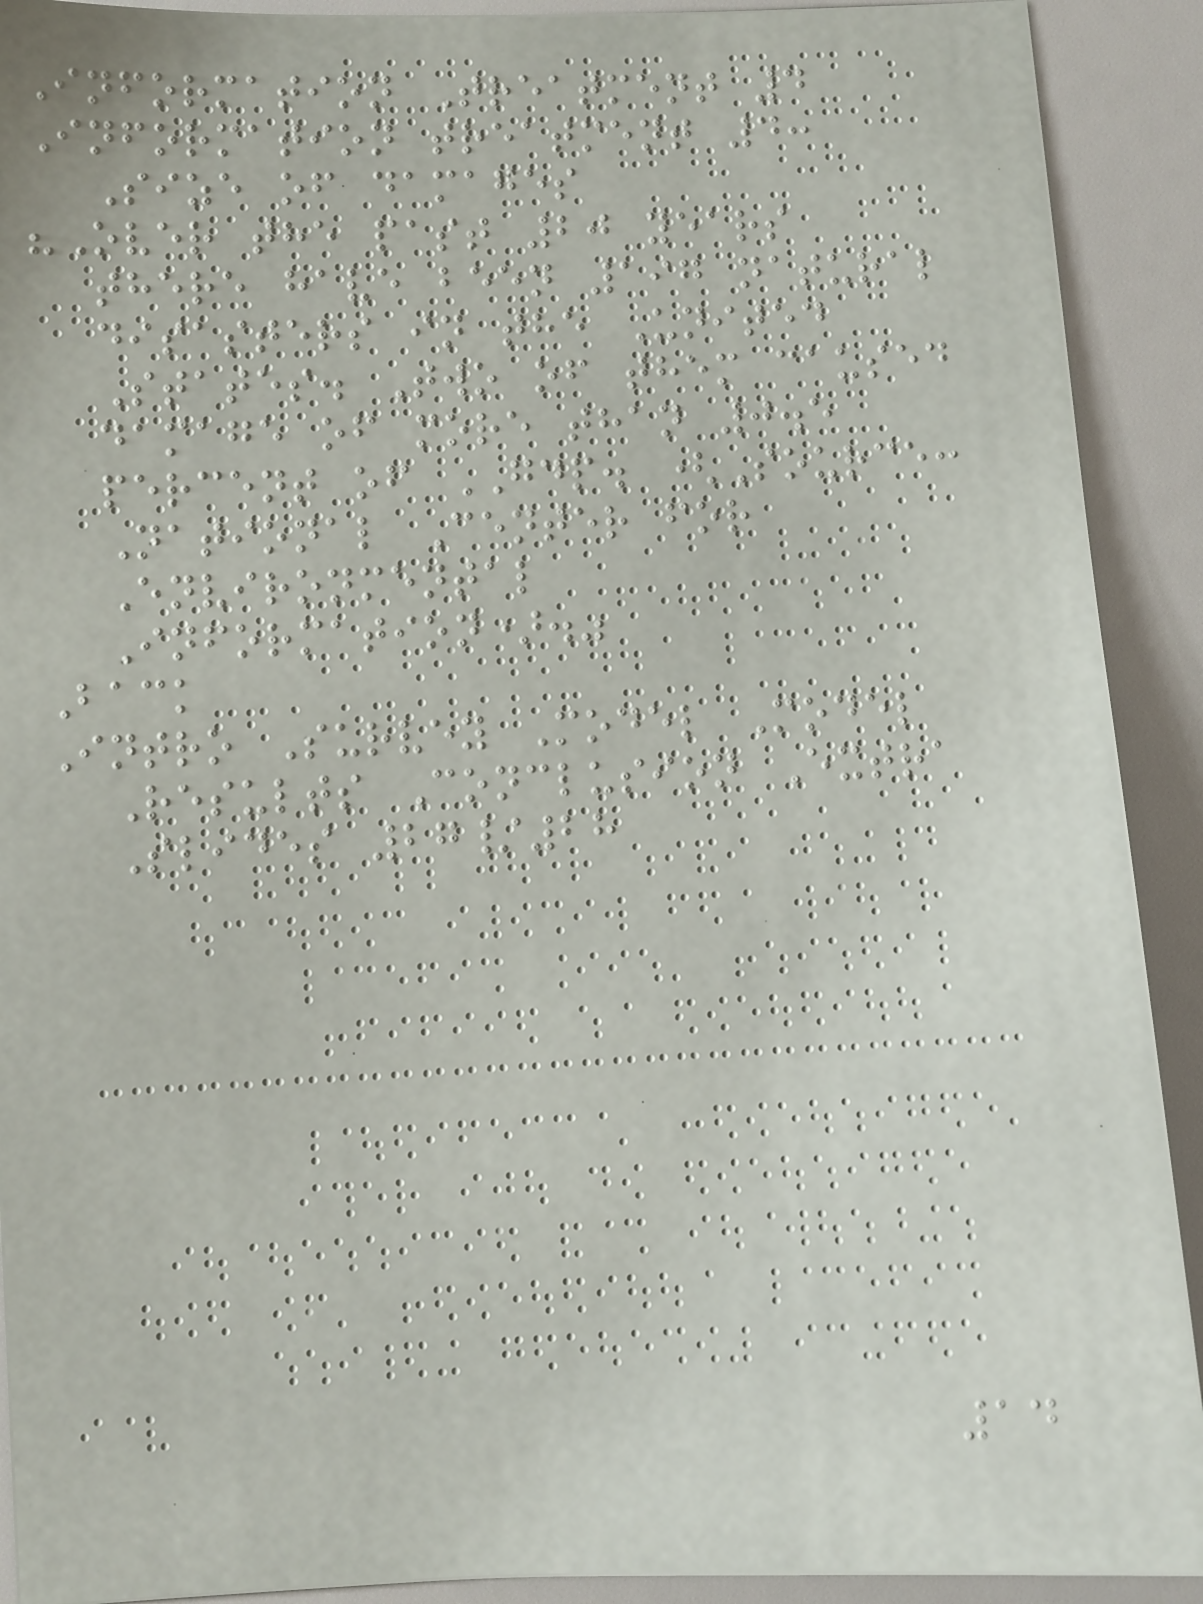Information Treatment 4
Information treatment 4:
Size of damages
"Over the past 20 years
there have been 197 natural
disasters in the United
States. Two of them caused
damage of more than 0.5
percent of GDP. (Source:
National Center for
Environmental
Information)."
Back
Intro Survey Model Model
Results Conclusion Extra
Slides 27/28
14
